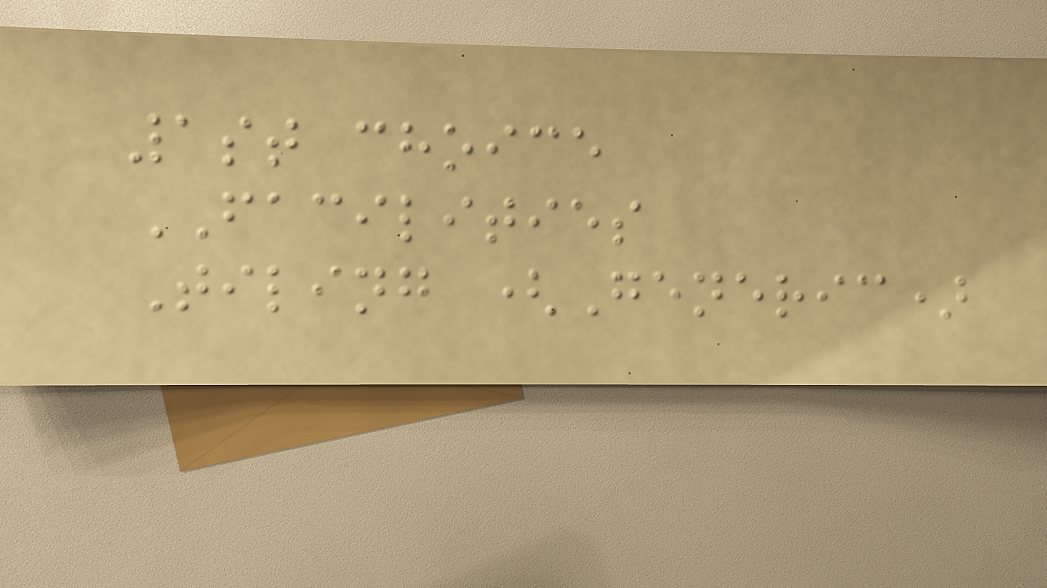1st choice
FACILITIES
Tiling (Generic)
